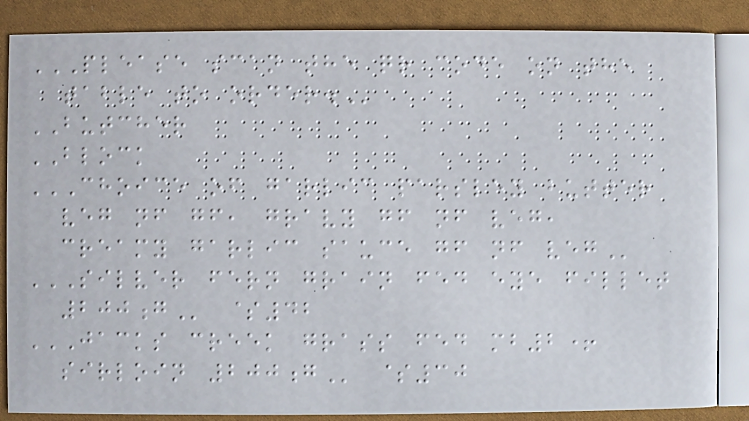PLEASE SCAN THE QR CODE ON THE
TABLE TO ORDER.
BUTCHER
BLOCK
CHOICE OF GARLIC PARSLEY BUTTER
VEG NF GF, GRAVY GF NF VEG,
CREAMY GARLIC SAUCE GF NF VEG
SILVER FERN GRAIN FED EYE FILLET
200G $42
JACKS CREEK GRASS FED MB2+
SIRLOIN 200G $30
